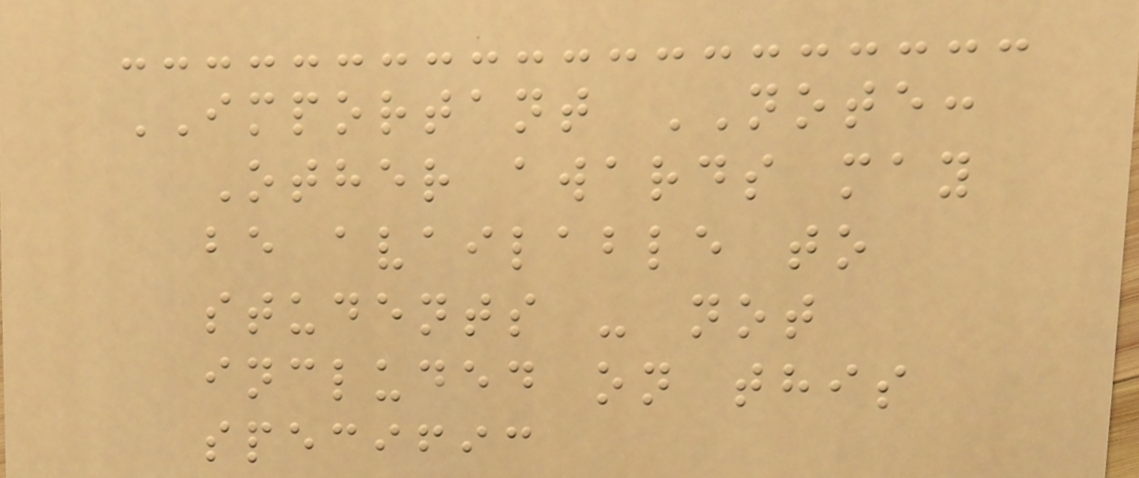IMPORTANT NOTE:
Other awards may
be available to
students - not
included on this
specific
